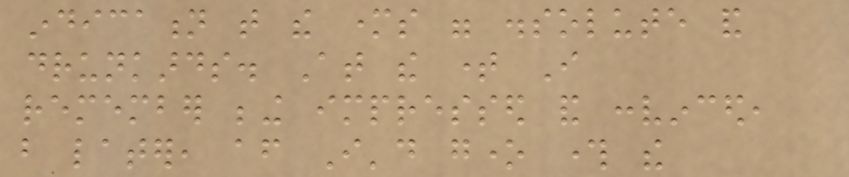indication that the mothers were dissolute and
drunkards. At the time I
remember being impressed and convinced,
but later, after I'd gone through the
